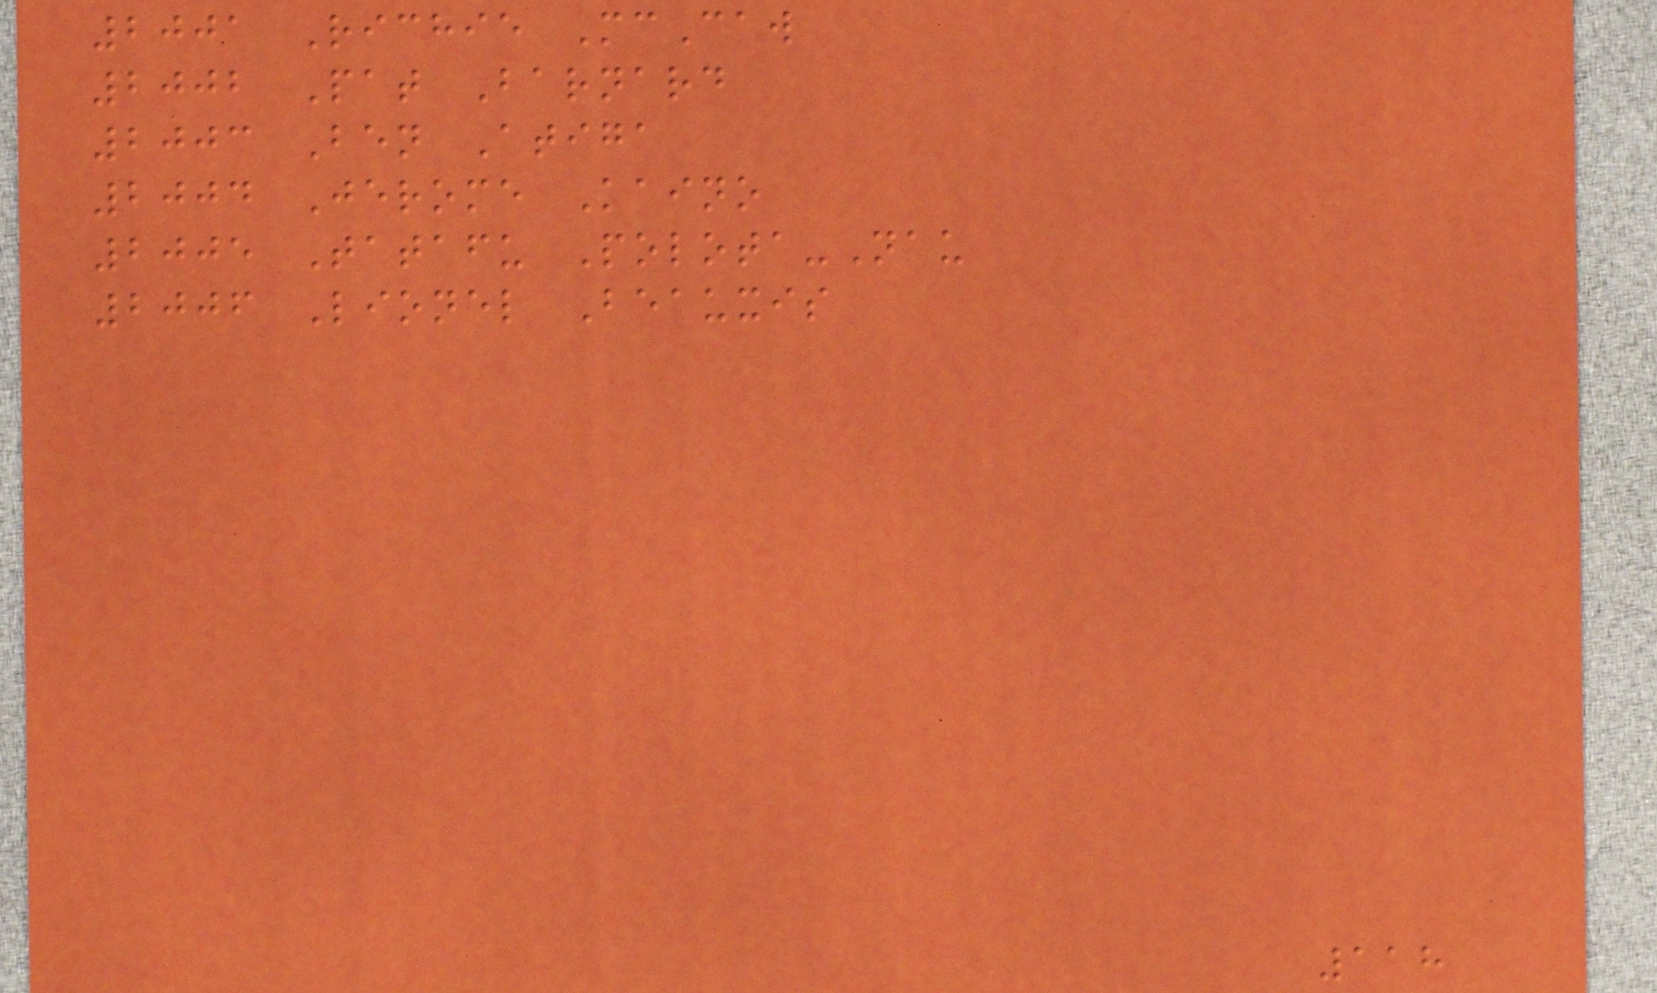2001 Richie McCaw
2002 Pat Barnard
2003 Ben Atiga
2004 Jerome Kaino
2005 Tatafu Polota-Nau
2006 Lionel Beauxis
118
